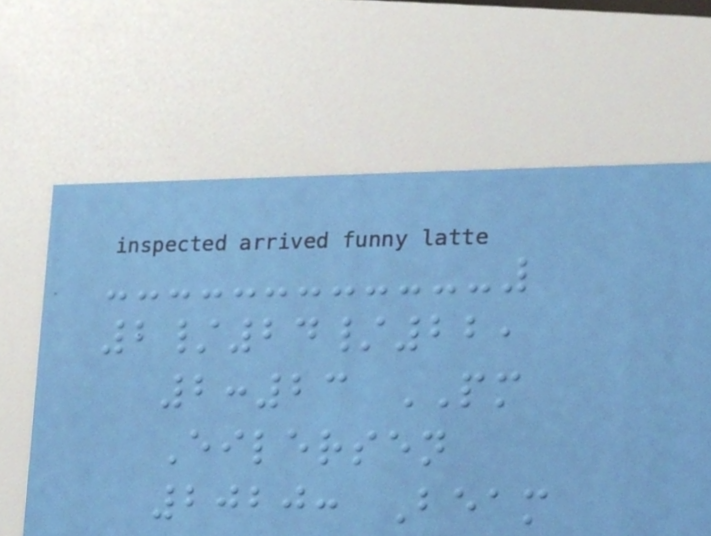2/24/22,
2:23 PM
Eilersen
2020: Beam
